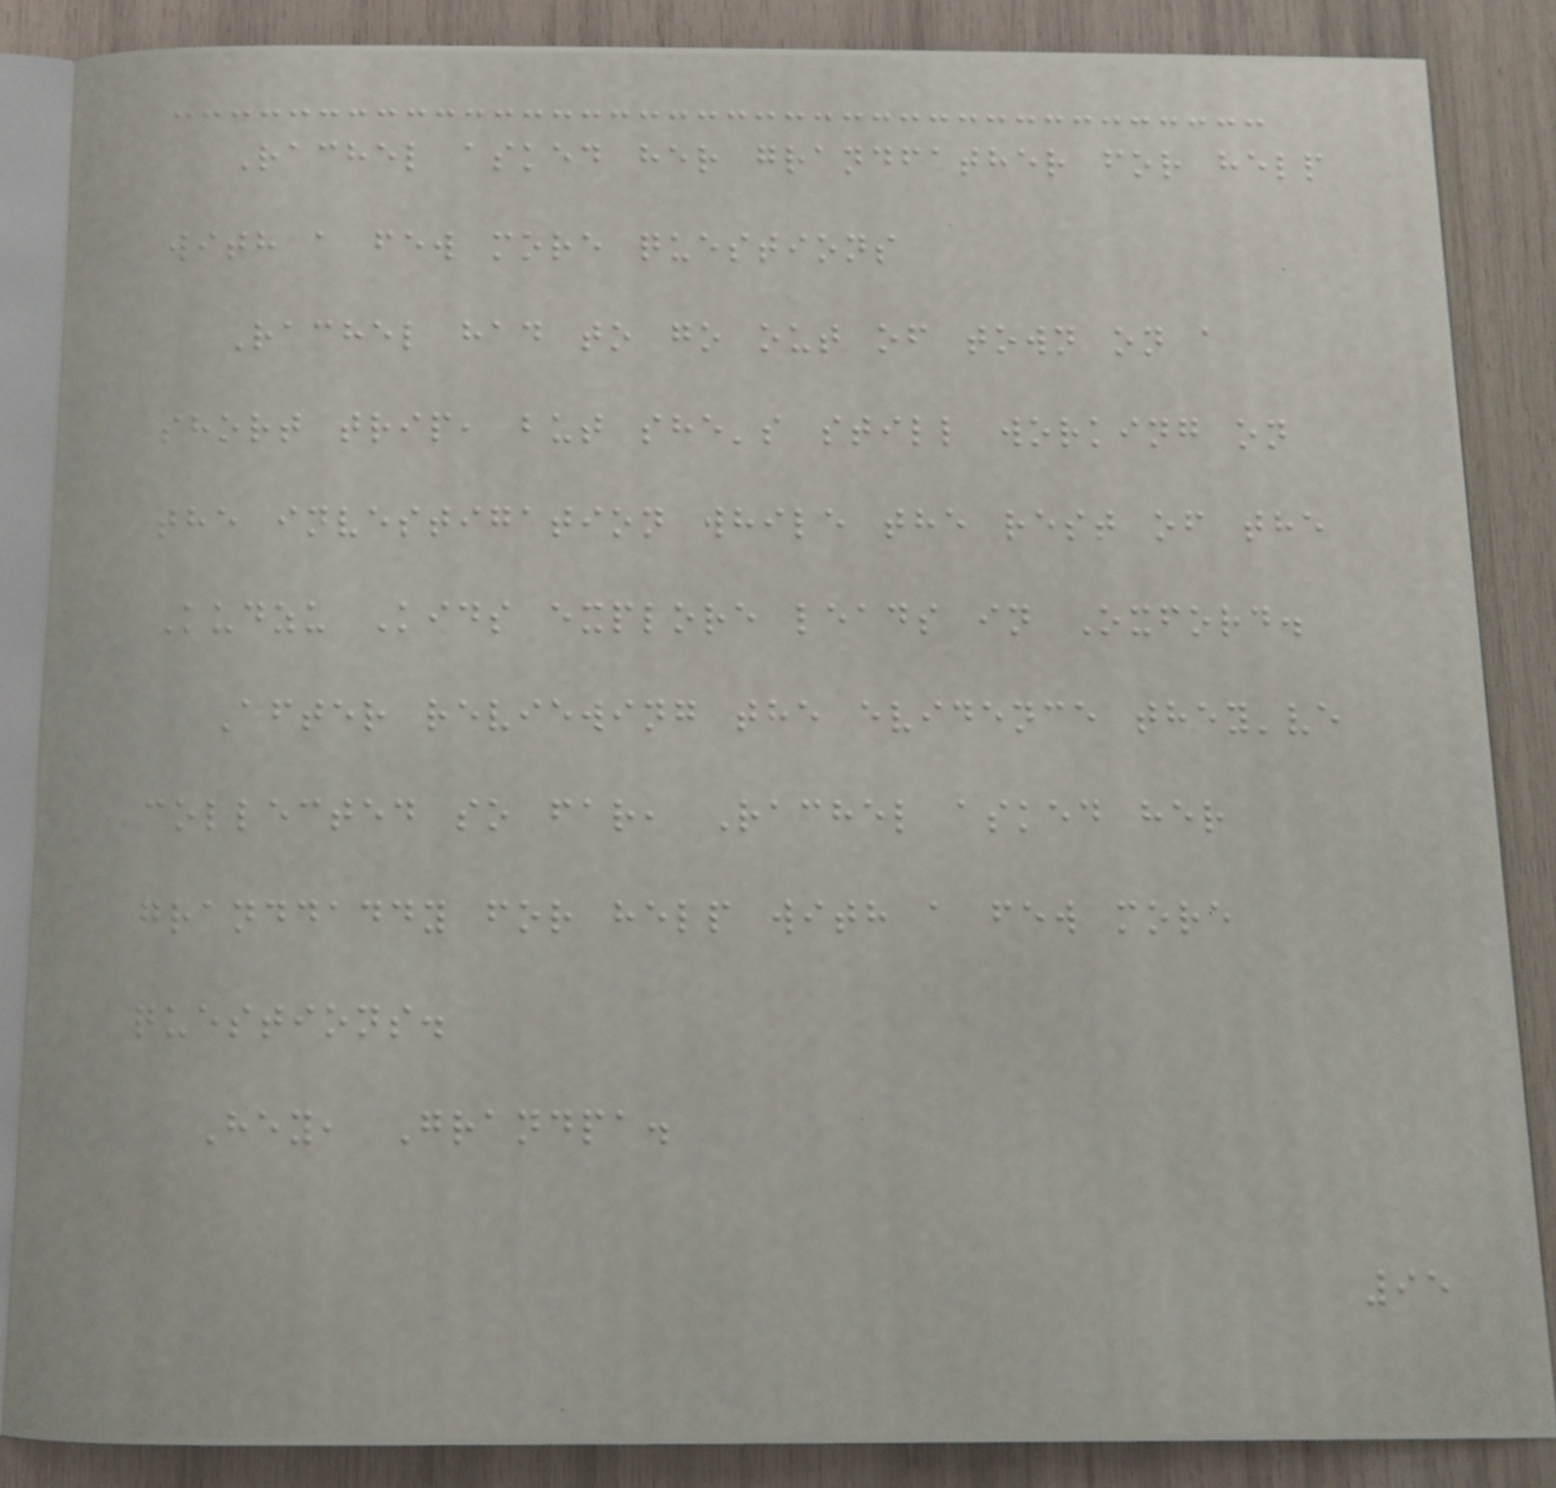Rachel asked her grandfather for help
with a few more questions
Rachel had to go out of town on a
short trip, but she's still working on
the investigation while the rest of the
Kudzu Kids explore leads in Oxford.
After reviewing the evidence they've
collected so far, Rachel asked her
granddaddy for help with a few more
questions.
Hey, Grandpa.
95
